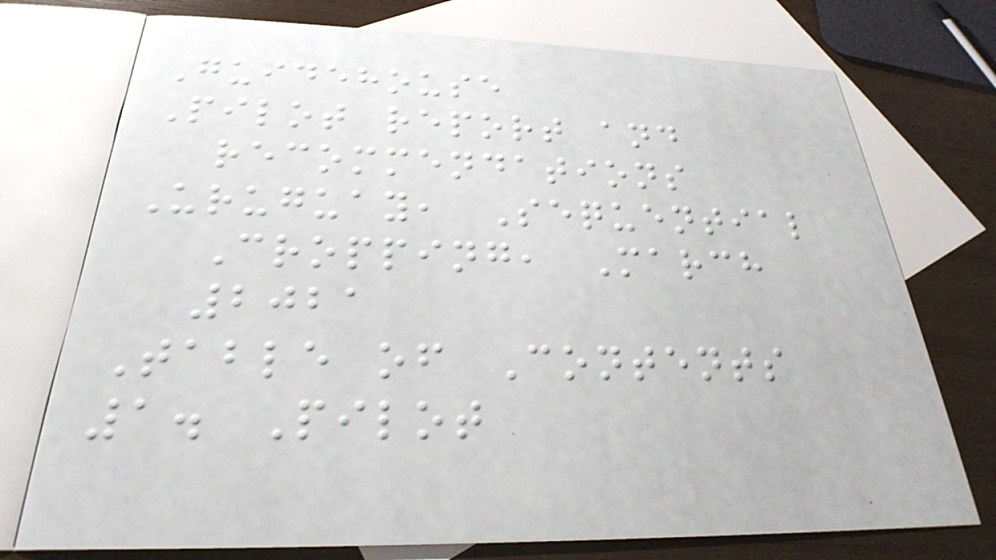Guidehouse
Pilot report and
recommendations
Uruguay, Sequential
Cropping, March
2021
Table of Contents
1. Pilot
